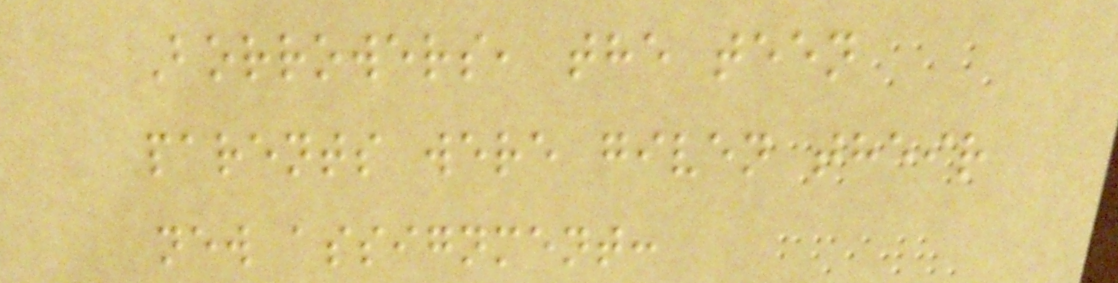Borrowers, the teen
parents were given their
new assignment:
